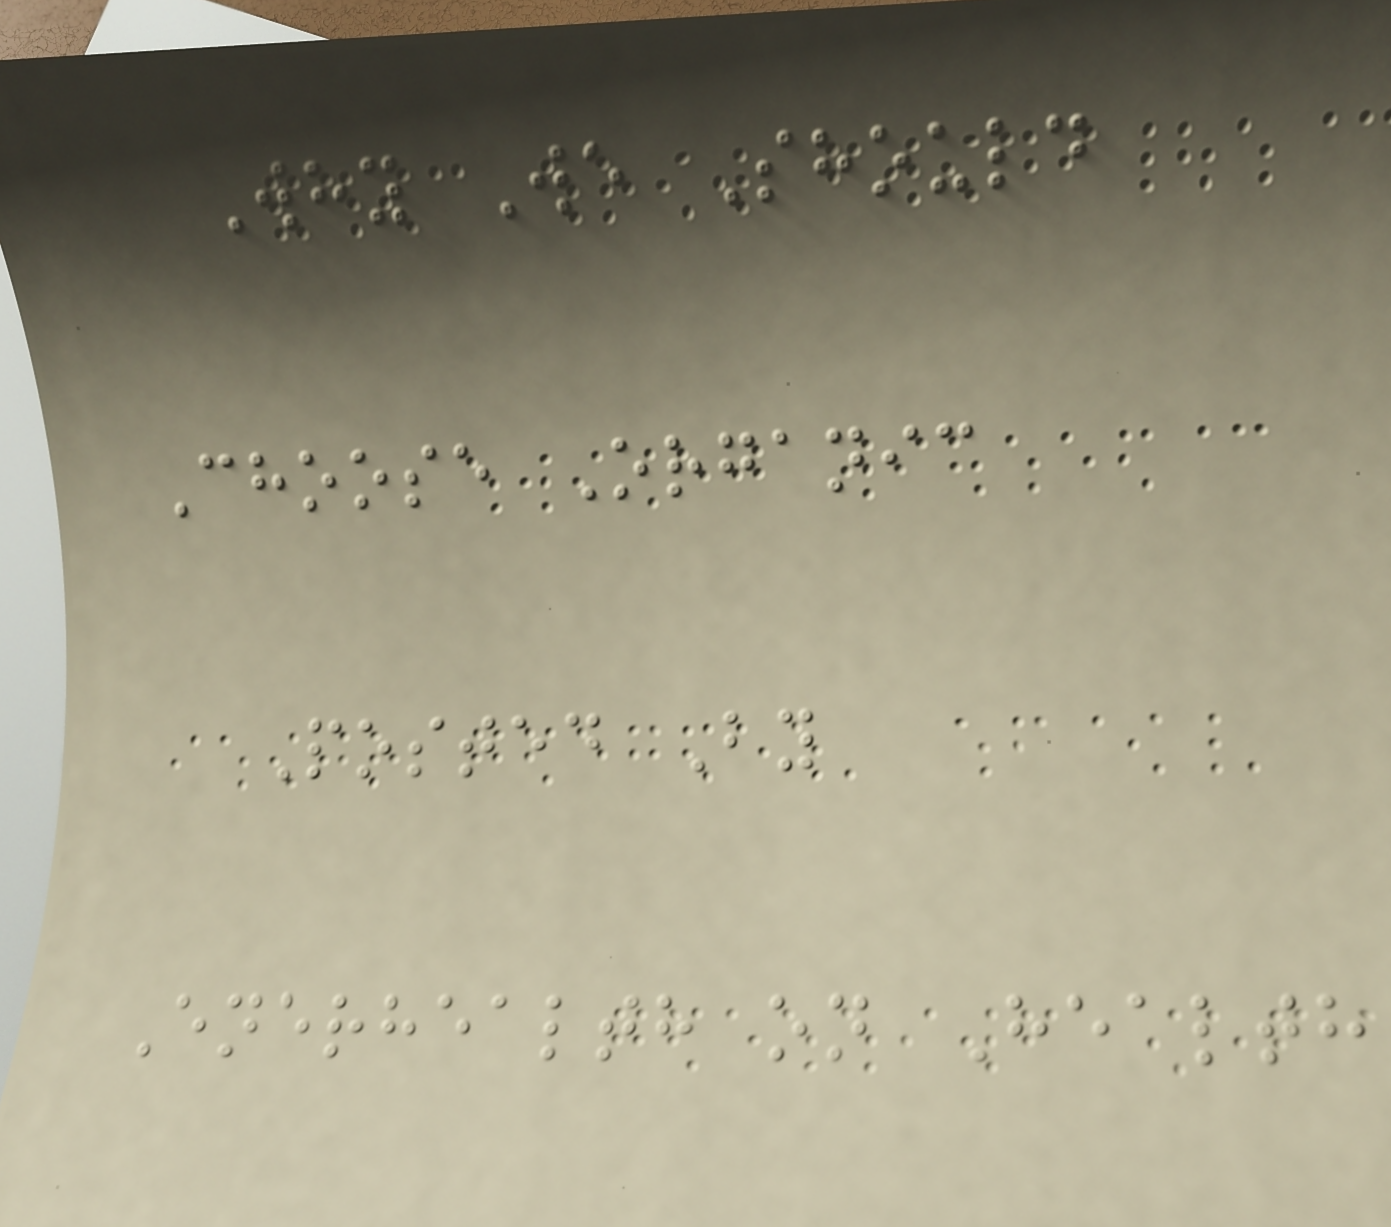Why We Should
Choose Organic
Posted By
Enerhealth on Health
